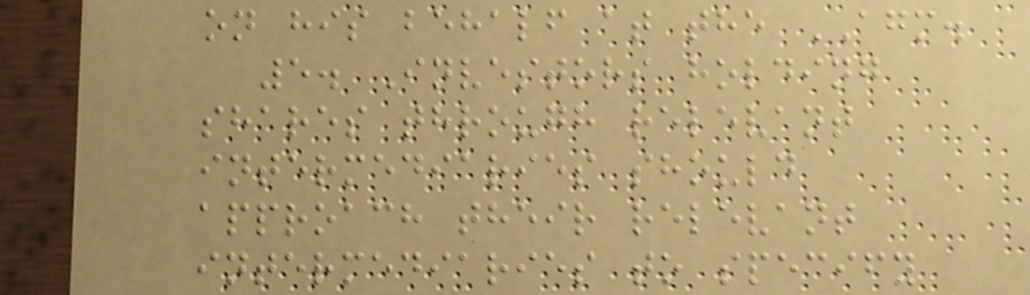on his behalf at the AGM.
5. Investors holding
shares through relevant
intermediaries should
approach their relevant
intermediaries to specify
